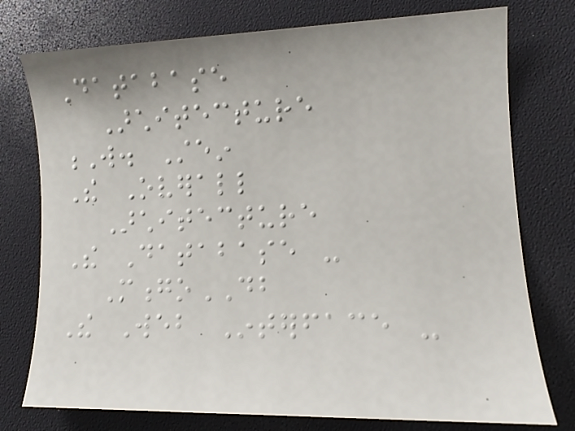Database
Architecture
W. Stein
The Overall
Architecture
The Database -
MongoDB
The Web Interface -
